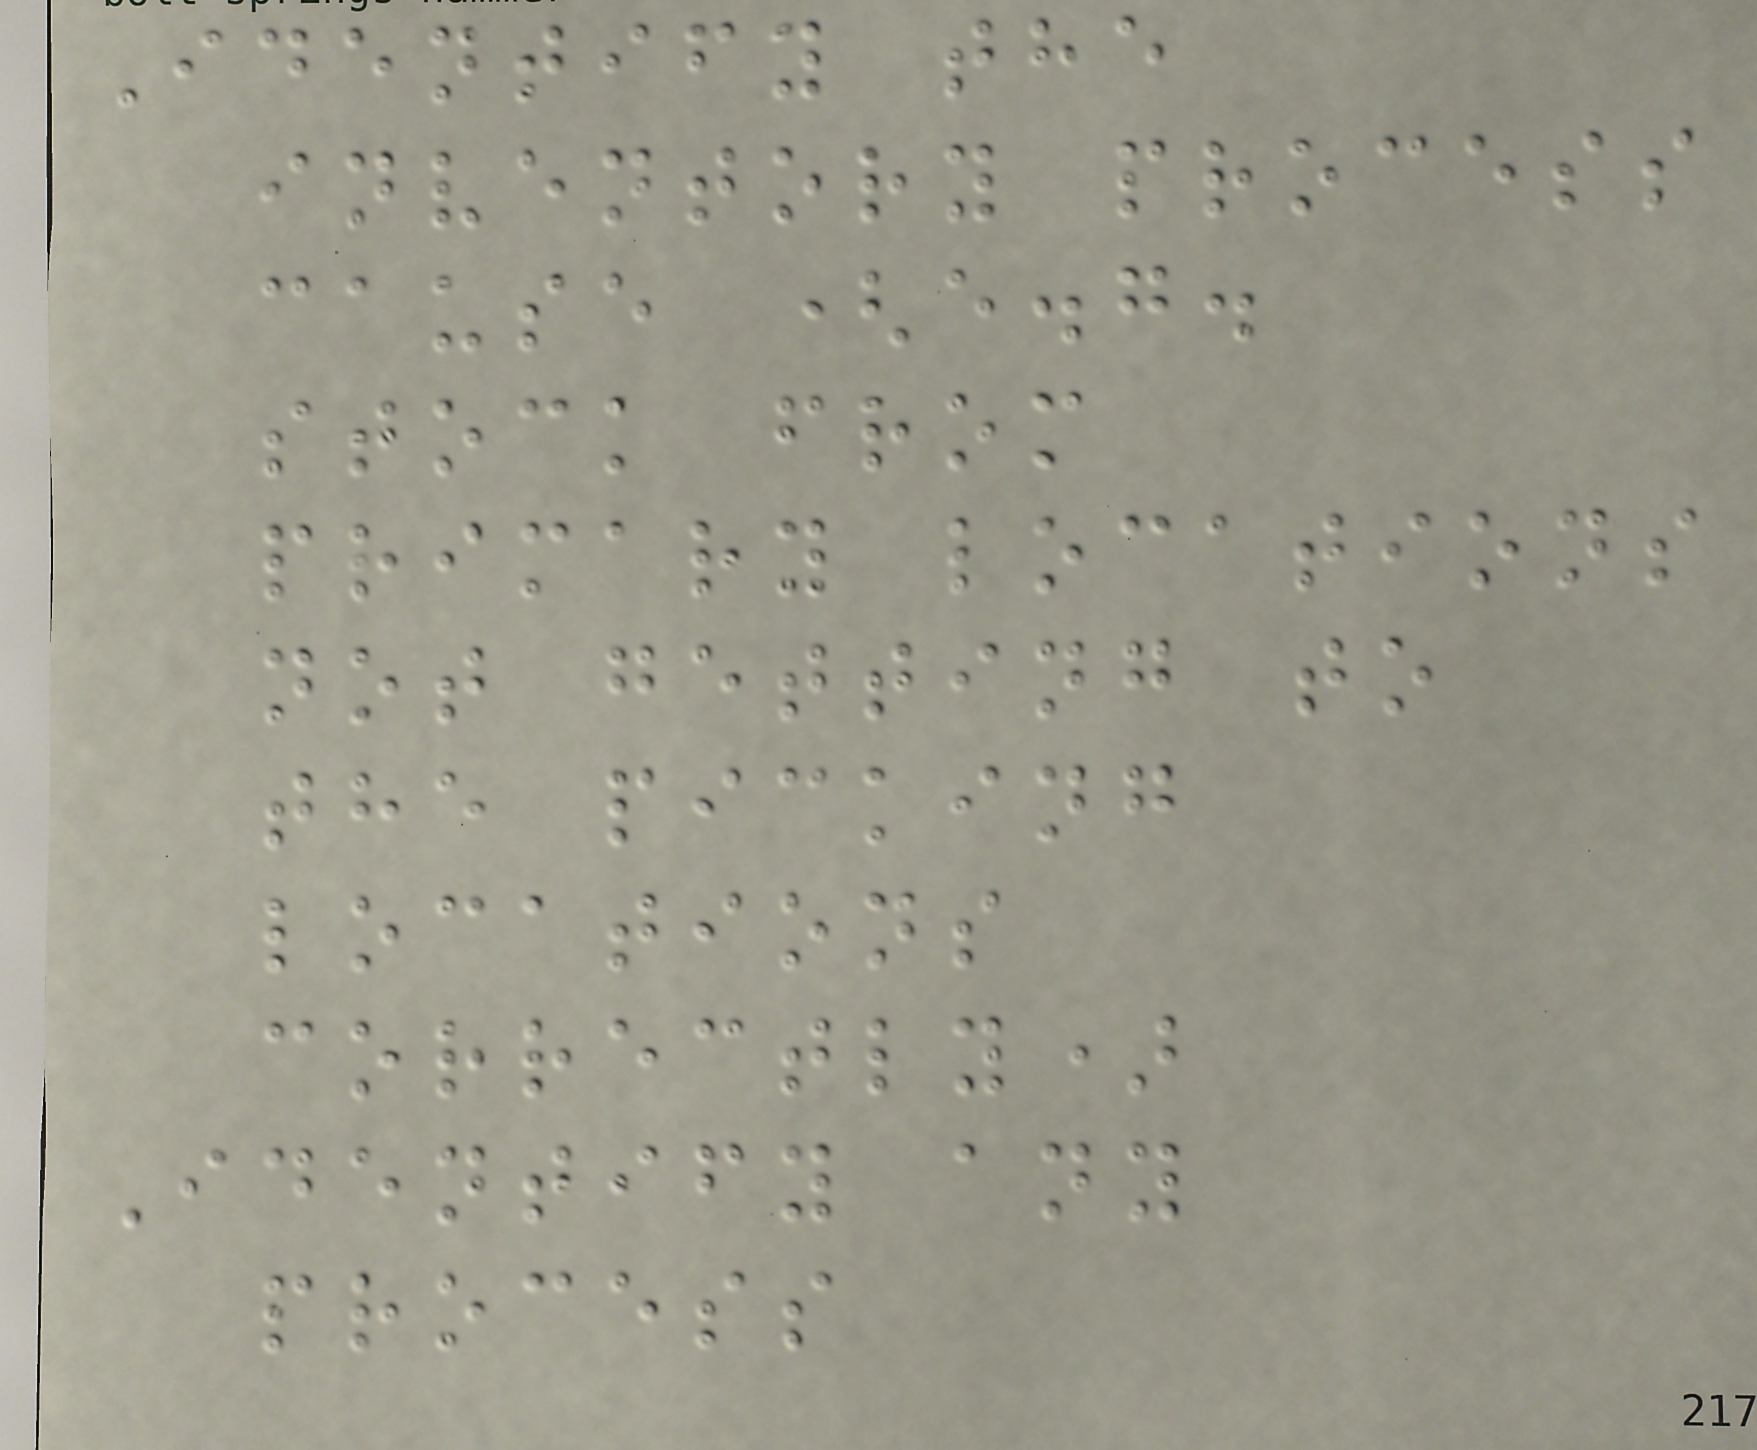Identify the
inventory process
cause (e.g.
stock from
primary locations
not getting to
the picking
locations
correctly)
Identify any
process
